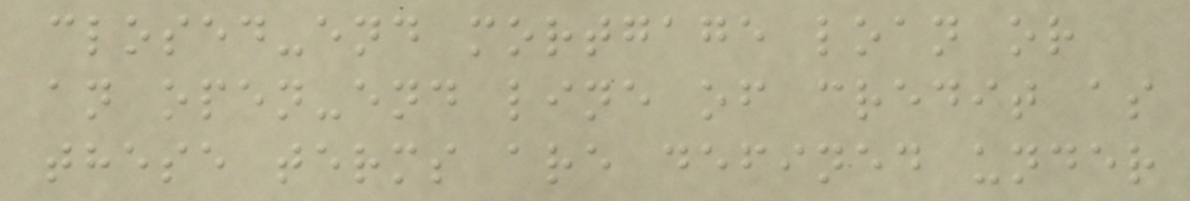closed-end mortgage loan or
an open-end line of credit as
these terms are defined under
